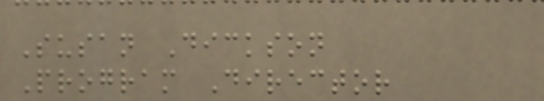Susan Dickson
Program Director
